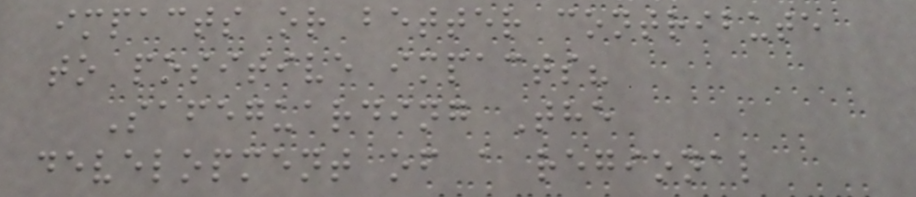impacts or better contribute
to positive impacts?
Safeguarding The
development of a regional
